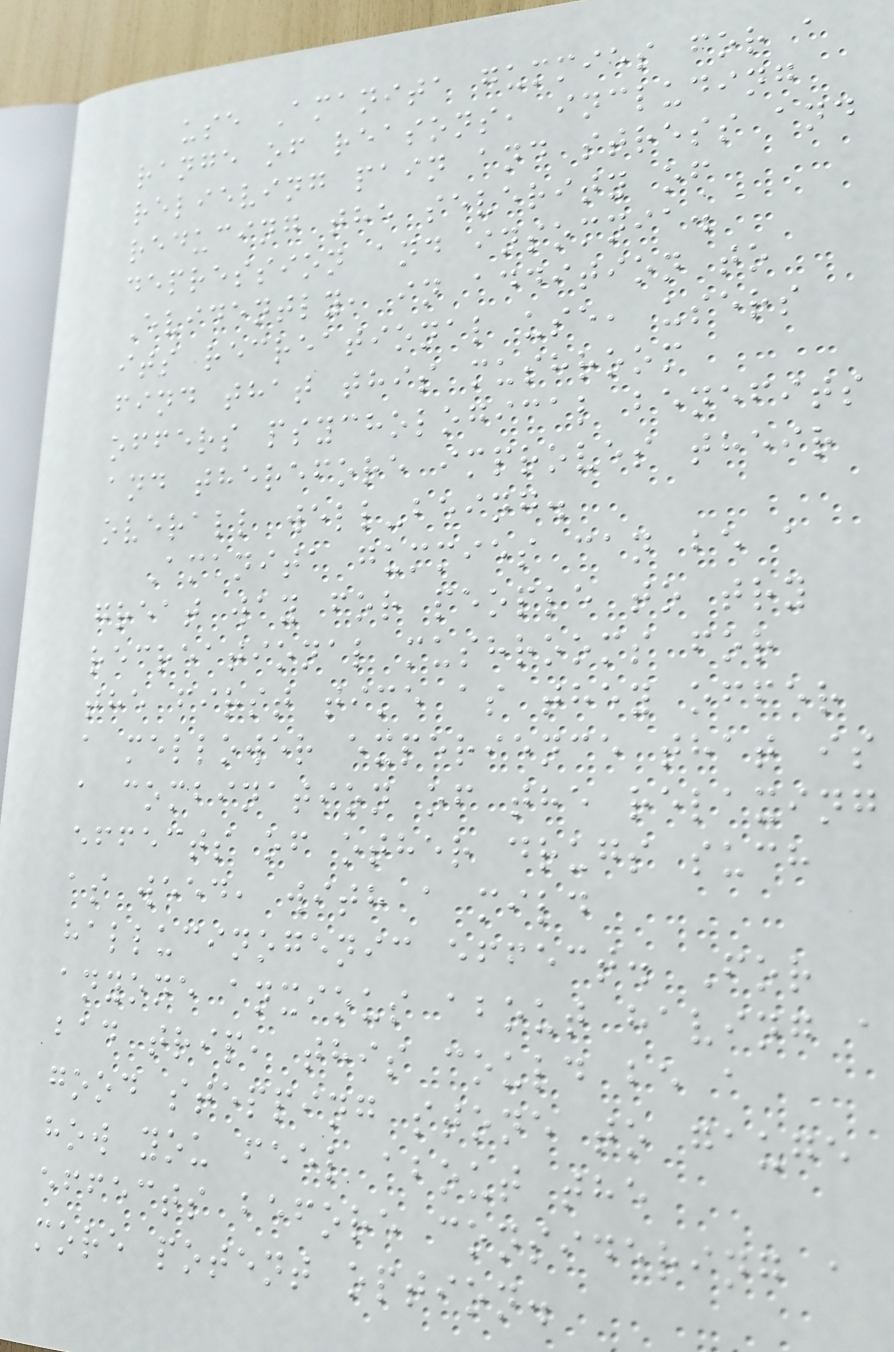use Amanita gummies for a
range of reasons, including
relieving pain and stress and
reducing the severity of
depression and insomnia.
Evidently, in addition to
its recreational use, users
find that this mushroom
offers psychological benefits
and therefore improves their
overall well-being.
Amanita gummies can be a
great way for people to try
recreational mushrooms for
the first time as they offer
a mellower experience that is
a combination of the relaxing
effects of other drugs such
as weed, with a mild
hallucinogenic effect. For
anyone anxious about having a
bad trip, this could be a
good stepping stone to gauge
how you feel about the
effects before considering a
more potent option.
